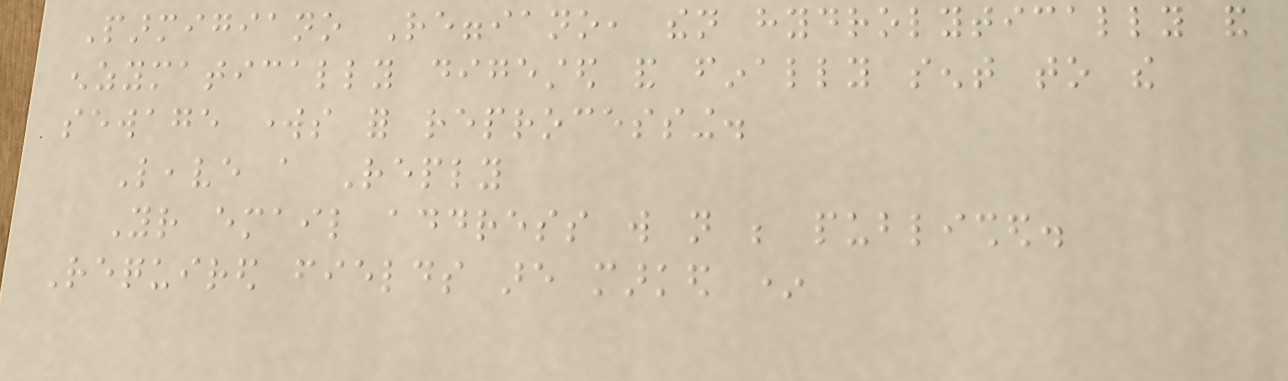Parmigiano Reggiano, then hydrolytically and
enzymatically digested and finally sent to the
sewage works for reprocessing.
Leave a Reply
Your email address will not be published.
Required fields are marked *
